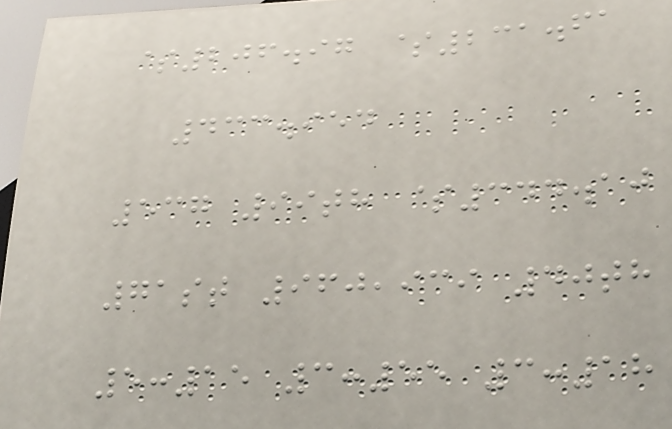$206.97 $231.61
433.954
537 99th $344.10
71st 960,939 40th
5:15 3:55 3:18
